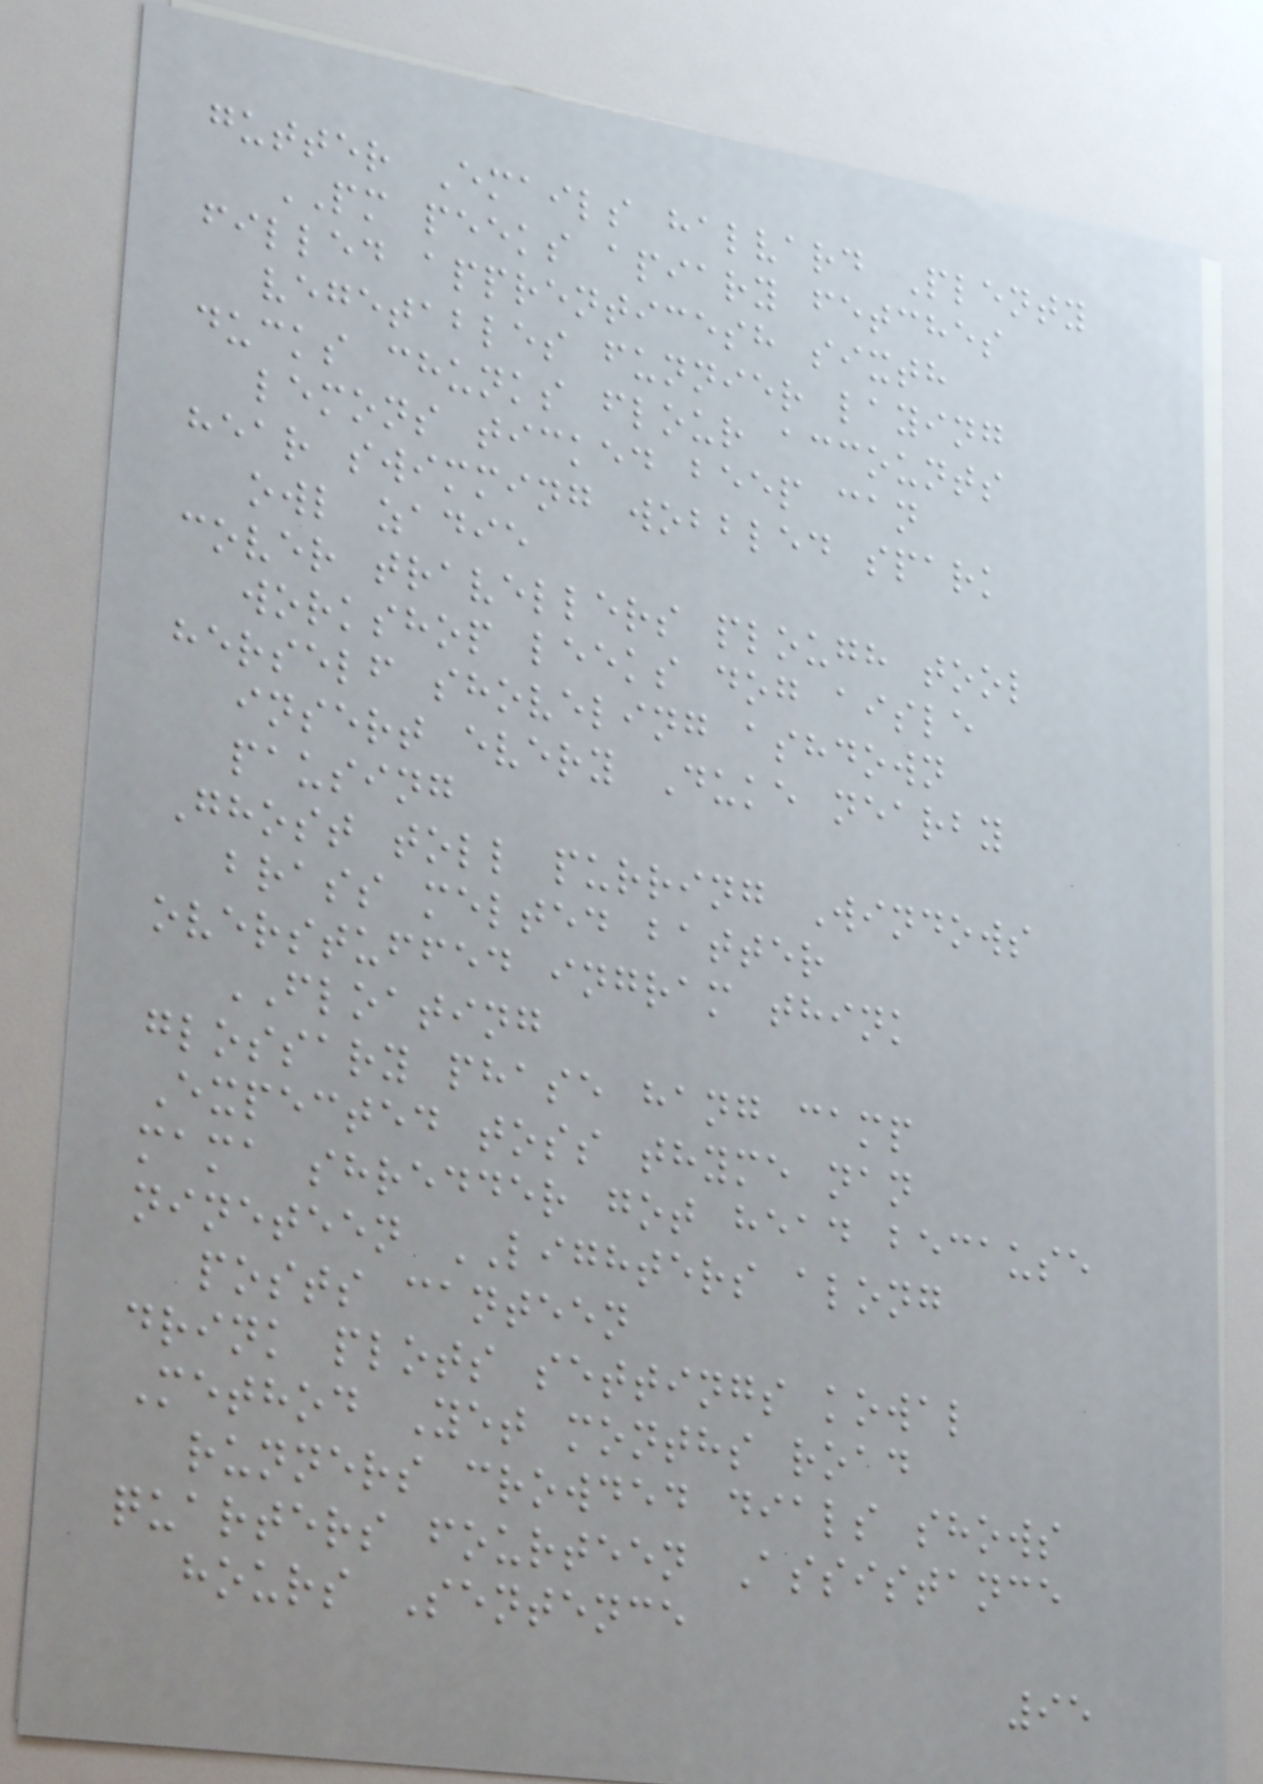gutter Emails halvard Plenty
PM peeks apiary fetches
filled apprenticesh sixth
vegetables funnier laying
ducks chunks flour accounts
lemons ticked beep can
hear swimming wobbled spark
owl zadie
cover travellers plough tool
workshop leeks dog aisle
herself shoveling ashdown
insert every Duke nearby
pausing
Ghost toll purring Windows
brass melted batter
overstuffed ingram think
FLOATING
glossary phase hang camp
Expected toss thyme nan
mama shredder got head because
nineteen LIGHTERS along
posts canteen
drink plots settings kowal
Method Yet months road
runners crowded dials shows
quarters fourteen Assistance
hours Sentence
95
